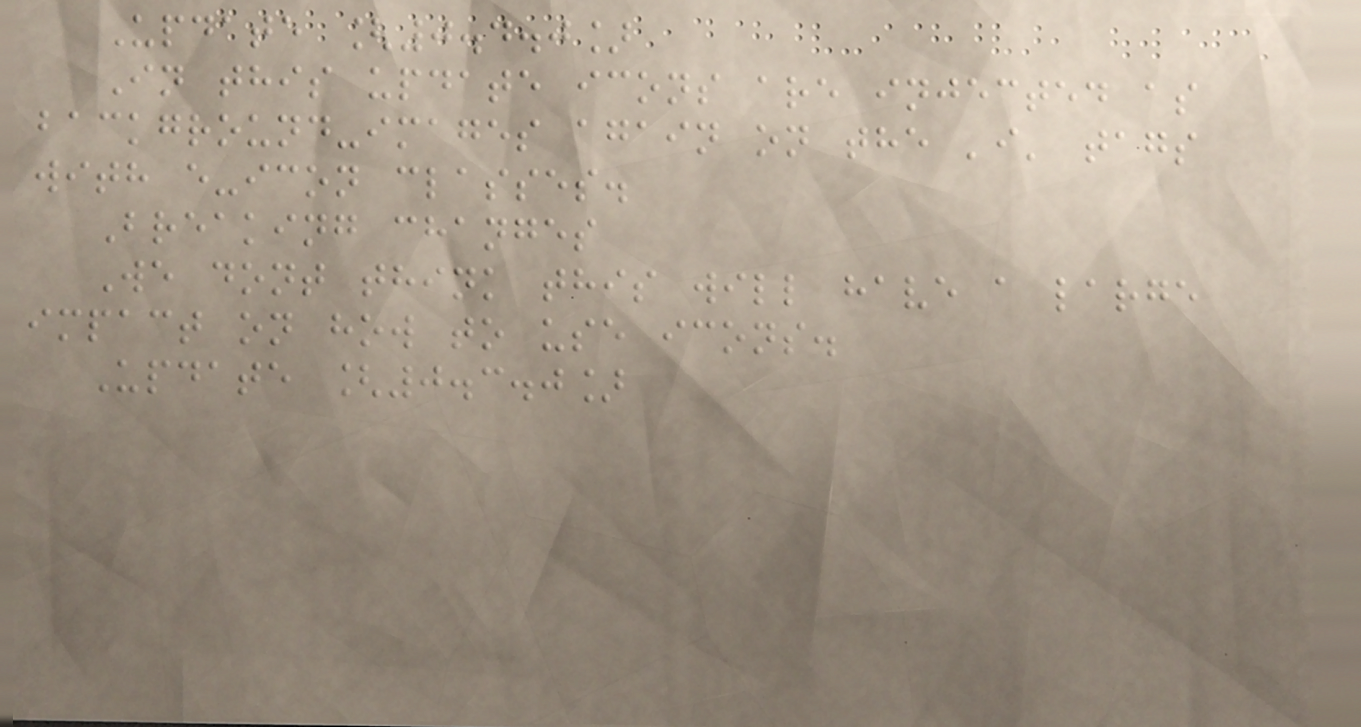Update [0.4.0]
In this update icons are injected as
background-images again on the 'i' tags
with e-icon classes.
Breaking changes
We dont think this will have a large
impact on how to use icons.
Update [0.3.0]
